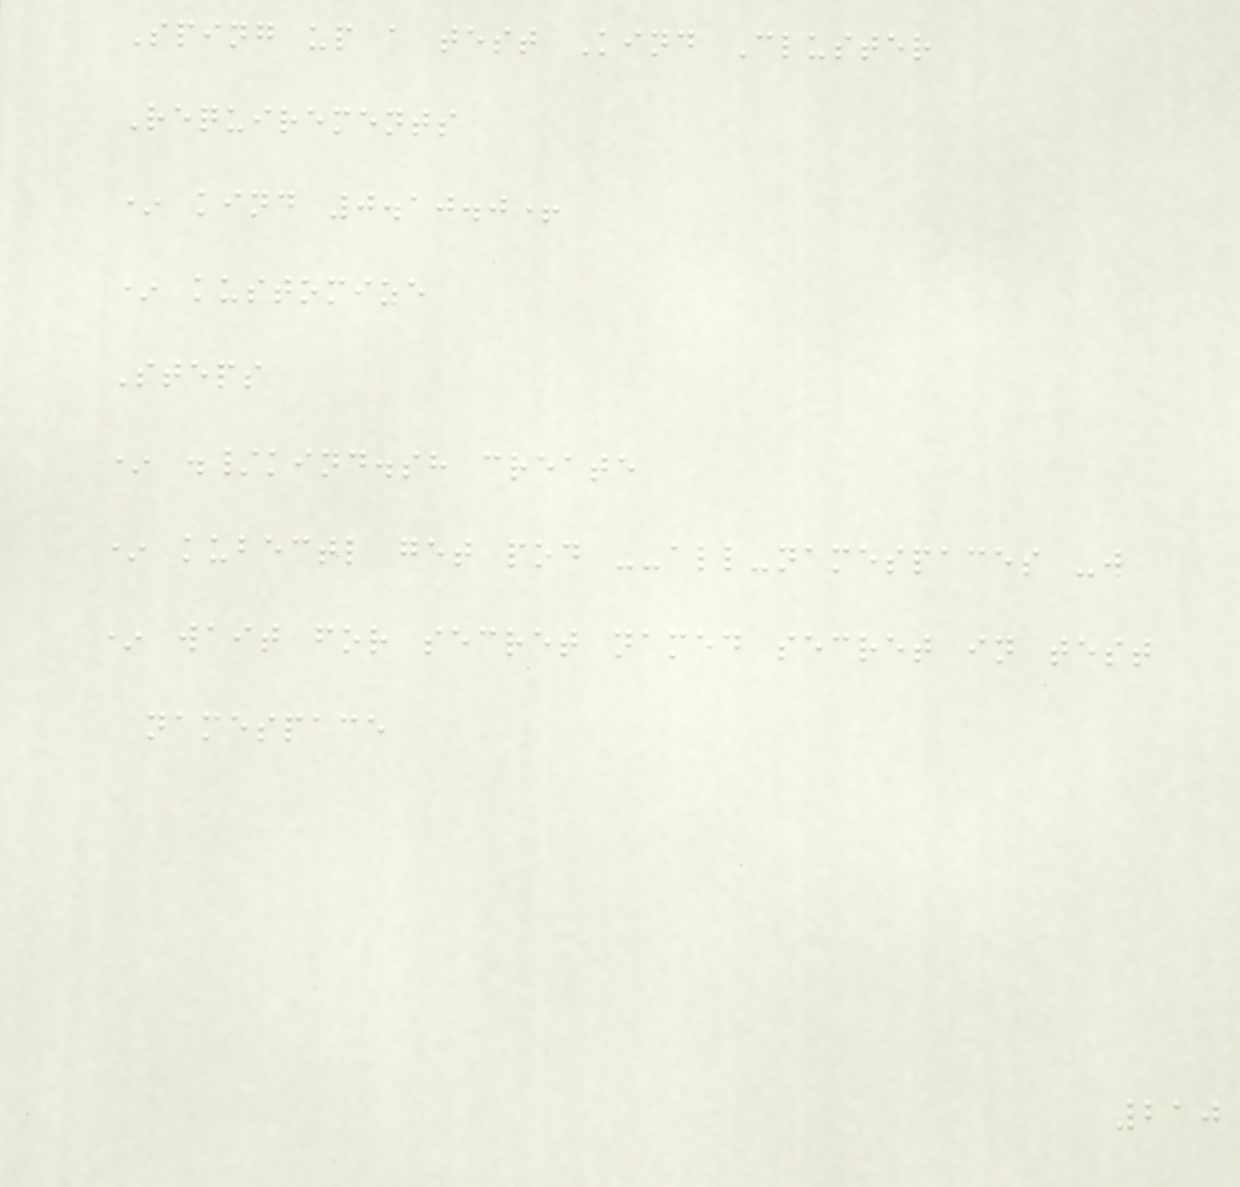Sping up a test Kind Cluster
Requirements
* kind 0.10.0+
* kustomize
Steps
* ./kind.sh create
* kubectl get pod --all-namespaces -w
* wait for secret named secret in test
namespace
210
